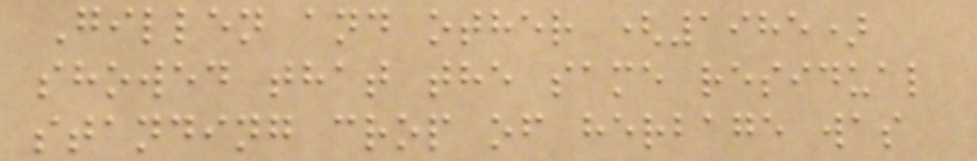Gillen and other (1985)
showed that the same residual
standing crop of herbage was
